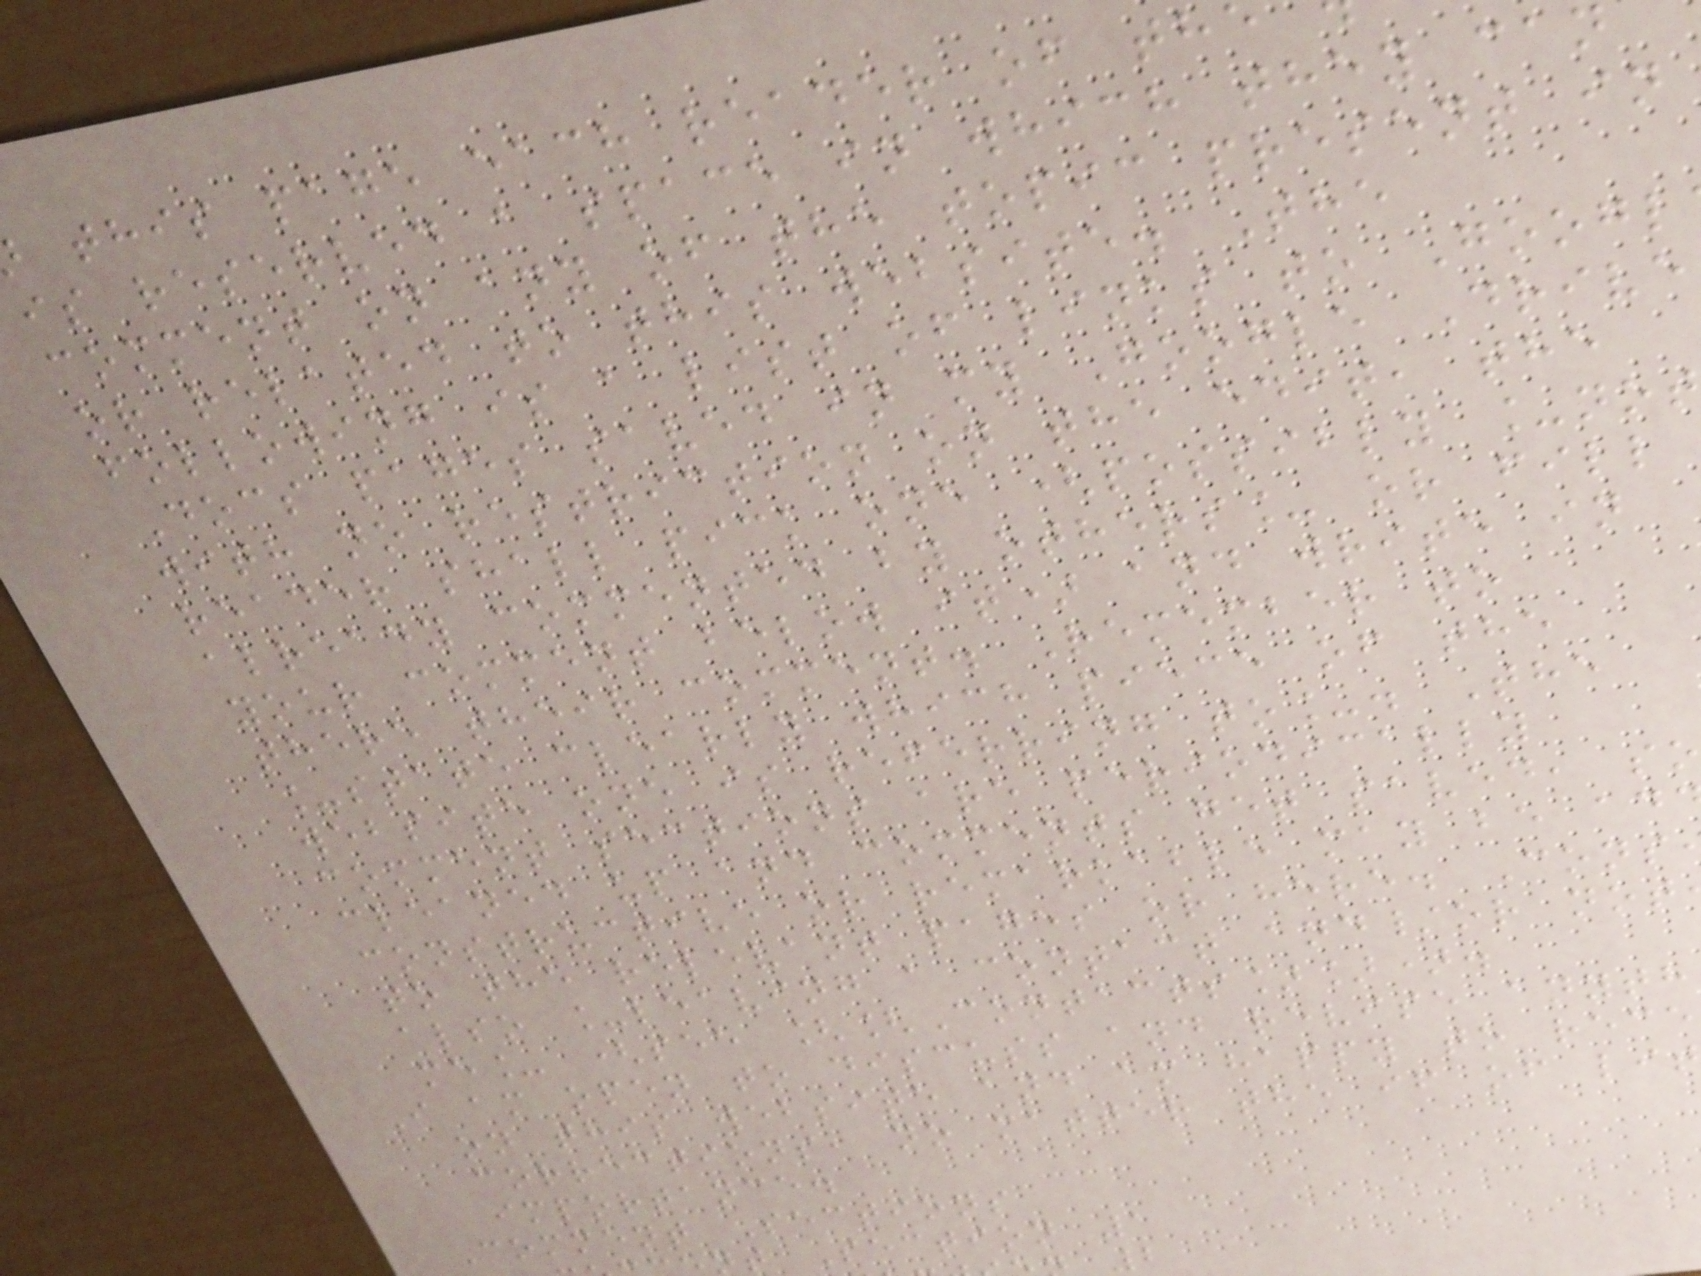this page each reader of th
is reserved a space in which they can
comment on any of the topic present in
or related to this website. The
following is a list of links to Googl
Docs pages saved in my Google Drive
with no restriction on the edit, the
reader shall pick one (possibly _not
already commented by others_ or fill
your comment below it) and write in
there their comment. Remember to
_state clearly which piece of the
website one is referring to_. The
comment sections are periodically
cleaned up and comments get saved, so
constructive or remarkable may be ad
to the relevant pages or here. Cons
also _leaving a contact and/or not
me_ (see [[Contacts]]).
I am open to discuss and revise anyth
on this website and am happy to rece
corrections, no matter the if of lit
importance.
Comment Sections
t Section 1
